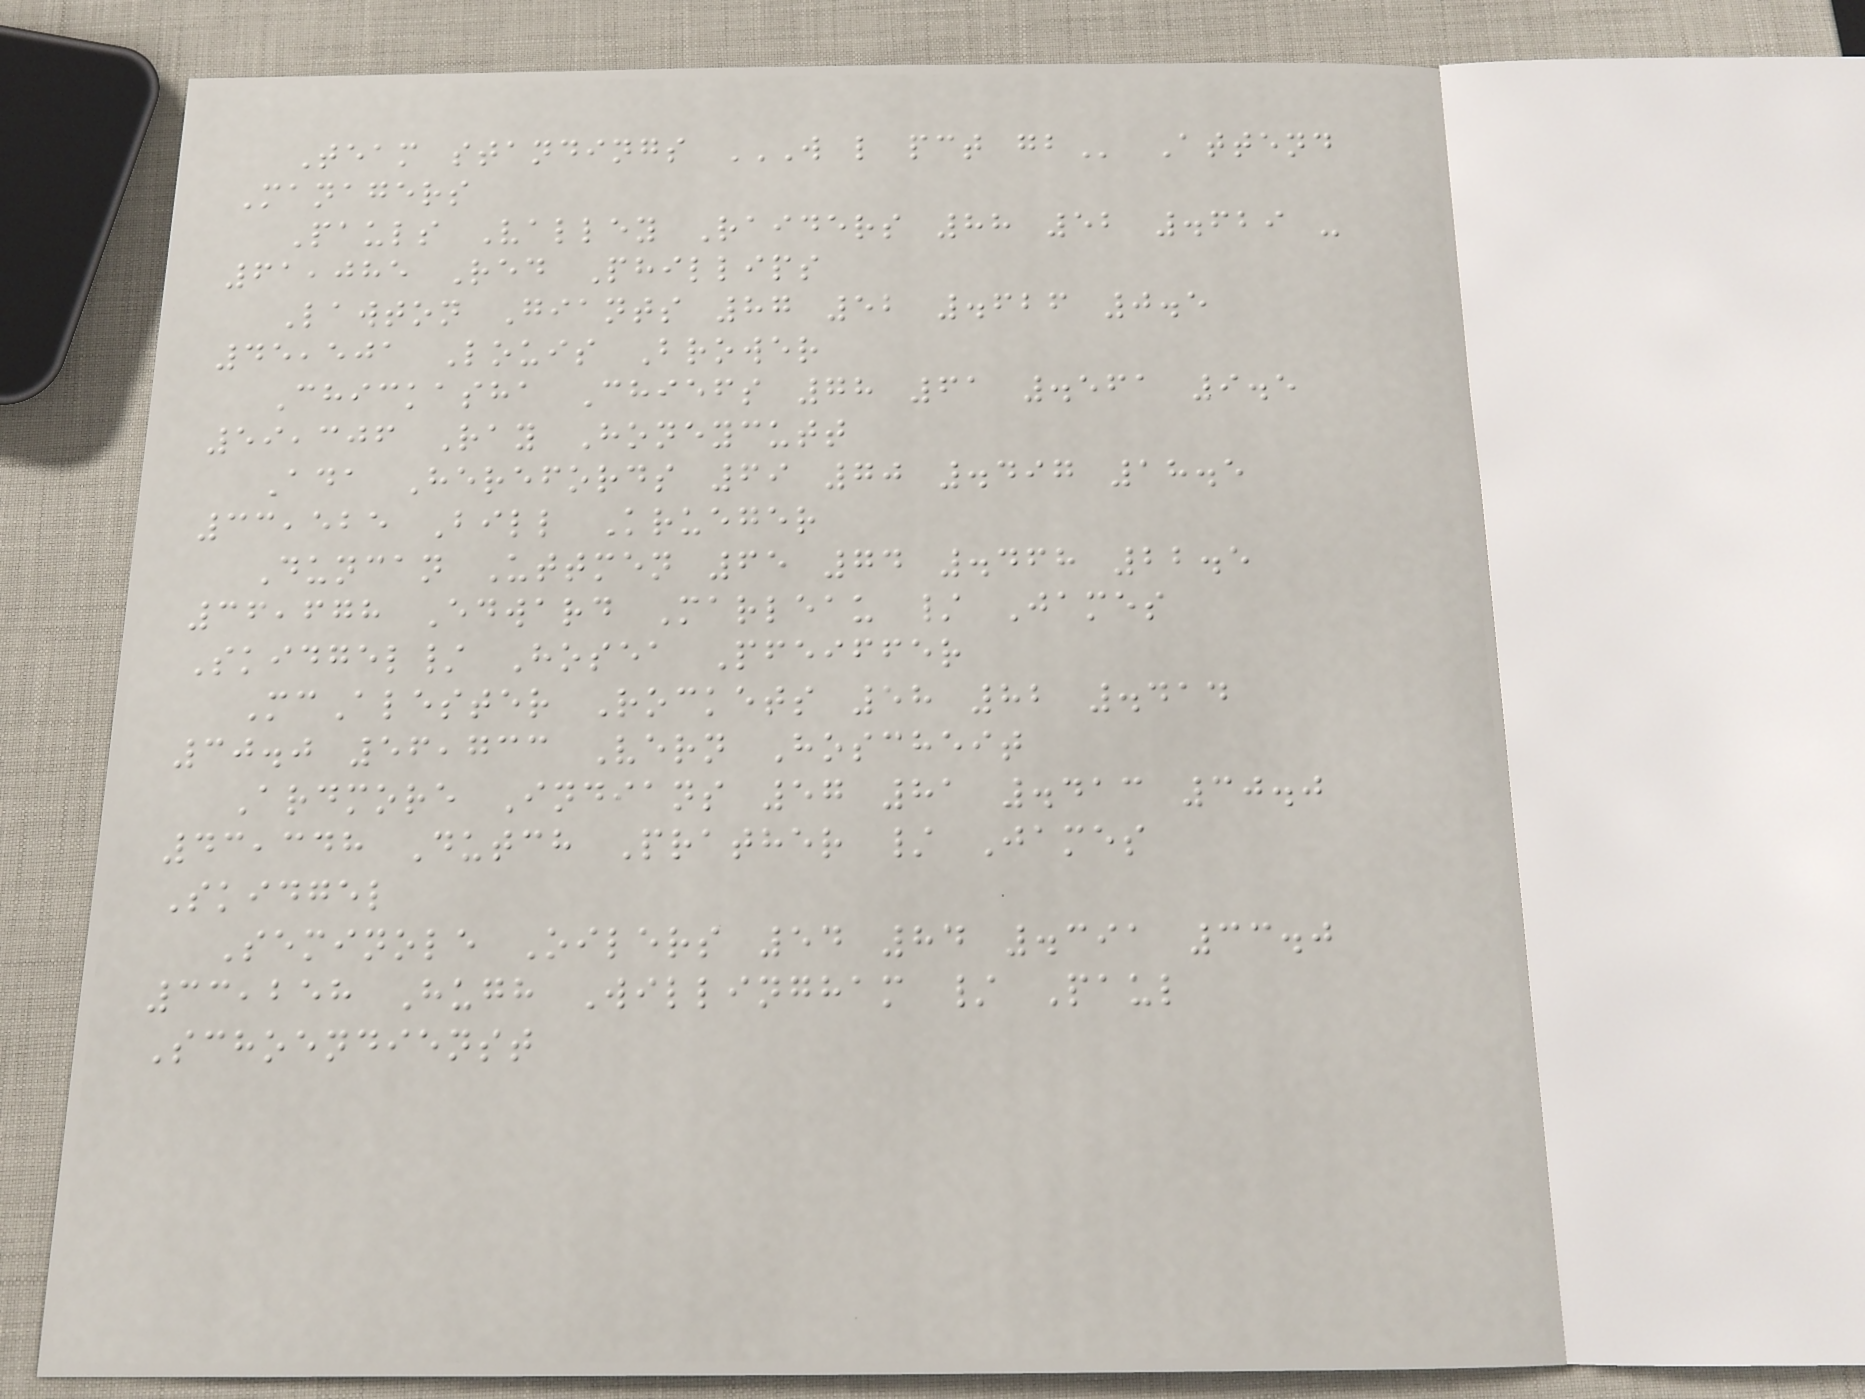Team standings W L PCT GB Attend
Managers
Pauls Valley Raiders 88 52 .629 -
61,085 Red Phillips
Lawton Giants 87 52 .626 0.5
45,501 Louis Brower
Chickasha Chiefs 78 61 .561 9.5
59,306 Ray Honeycutt
Ada Herefords 69 70 .497 18.5
33,525 Bill Krueger
Duncan Uttmen 65 74 .468 22.5
36,678 Edward Marleau / James
Skidgel/ Hosea Pfeiffer
McAlester Rockets 58 82 .414
30.0 56,733 Vern Hoscheit
Ardmore Indians 57 81 .413 30.0
43,348 Dutch Prather / James
Skidgel
Seminole Oilers 54 84 .391 33.0
33,258 Hugh Willingham / Paul
Schoendienst
